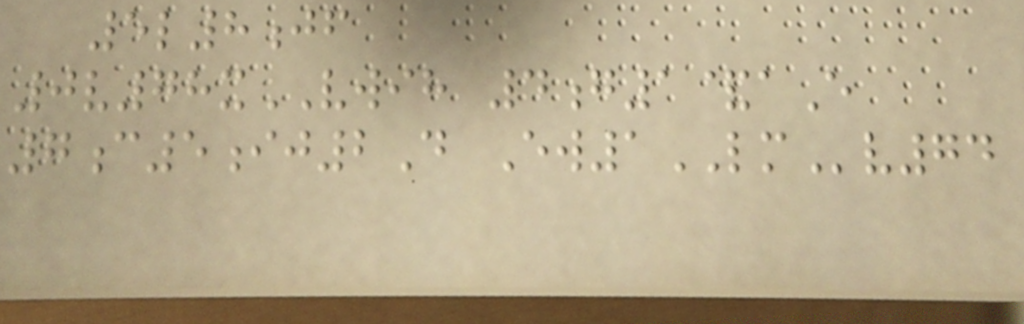5l8jf
0v78xVWIH 4g1&aE
7c5ij2D Ew1LMv74
